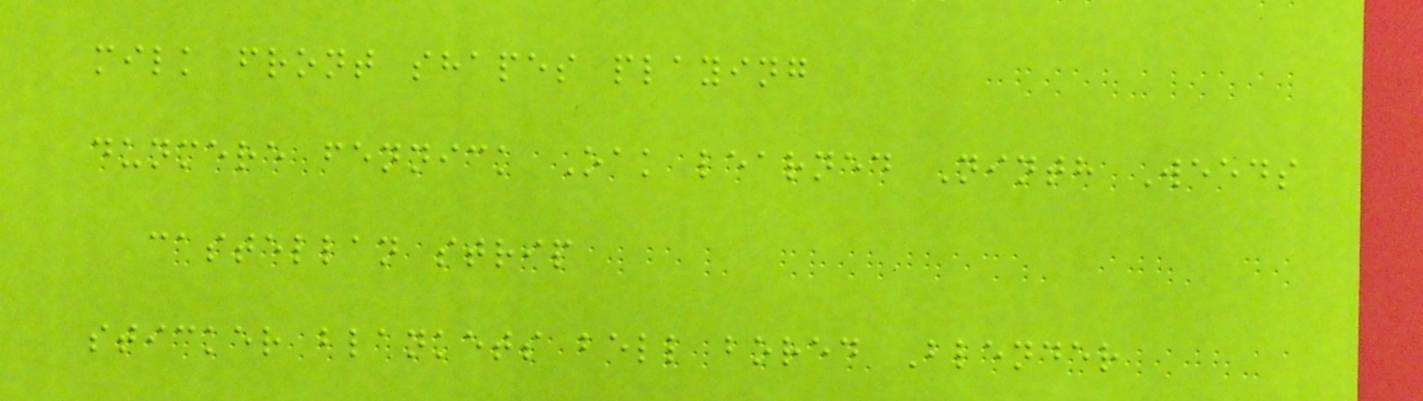milk front shapes playing
dunmere fennick Oak learned Ninth Weeds
castellan strip
sticker blankets bell bored Blender
